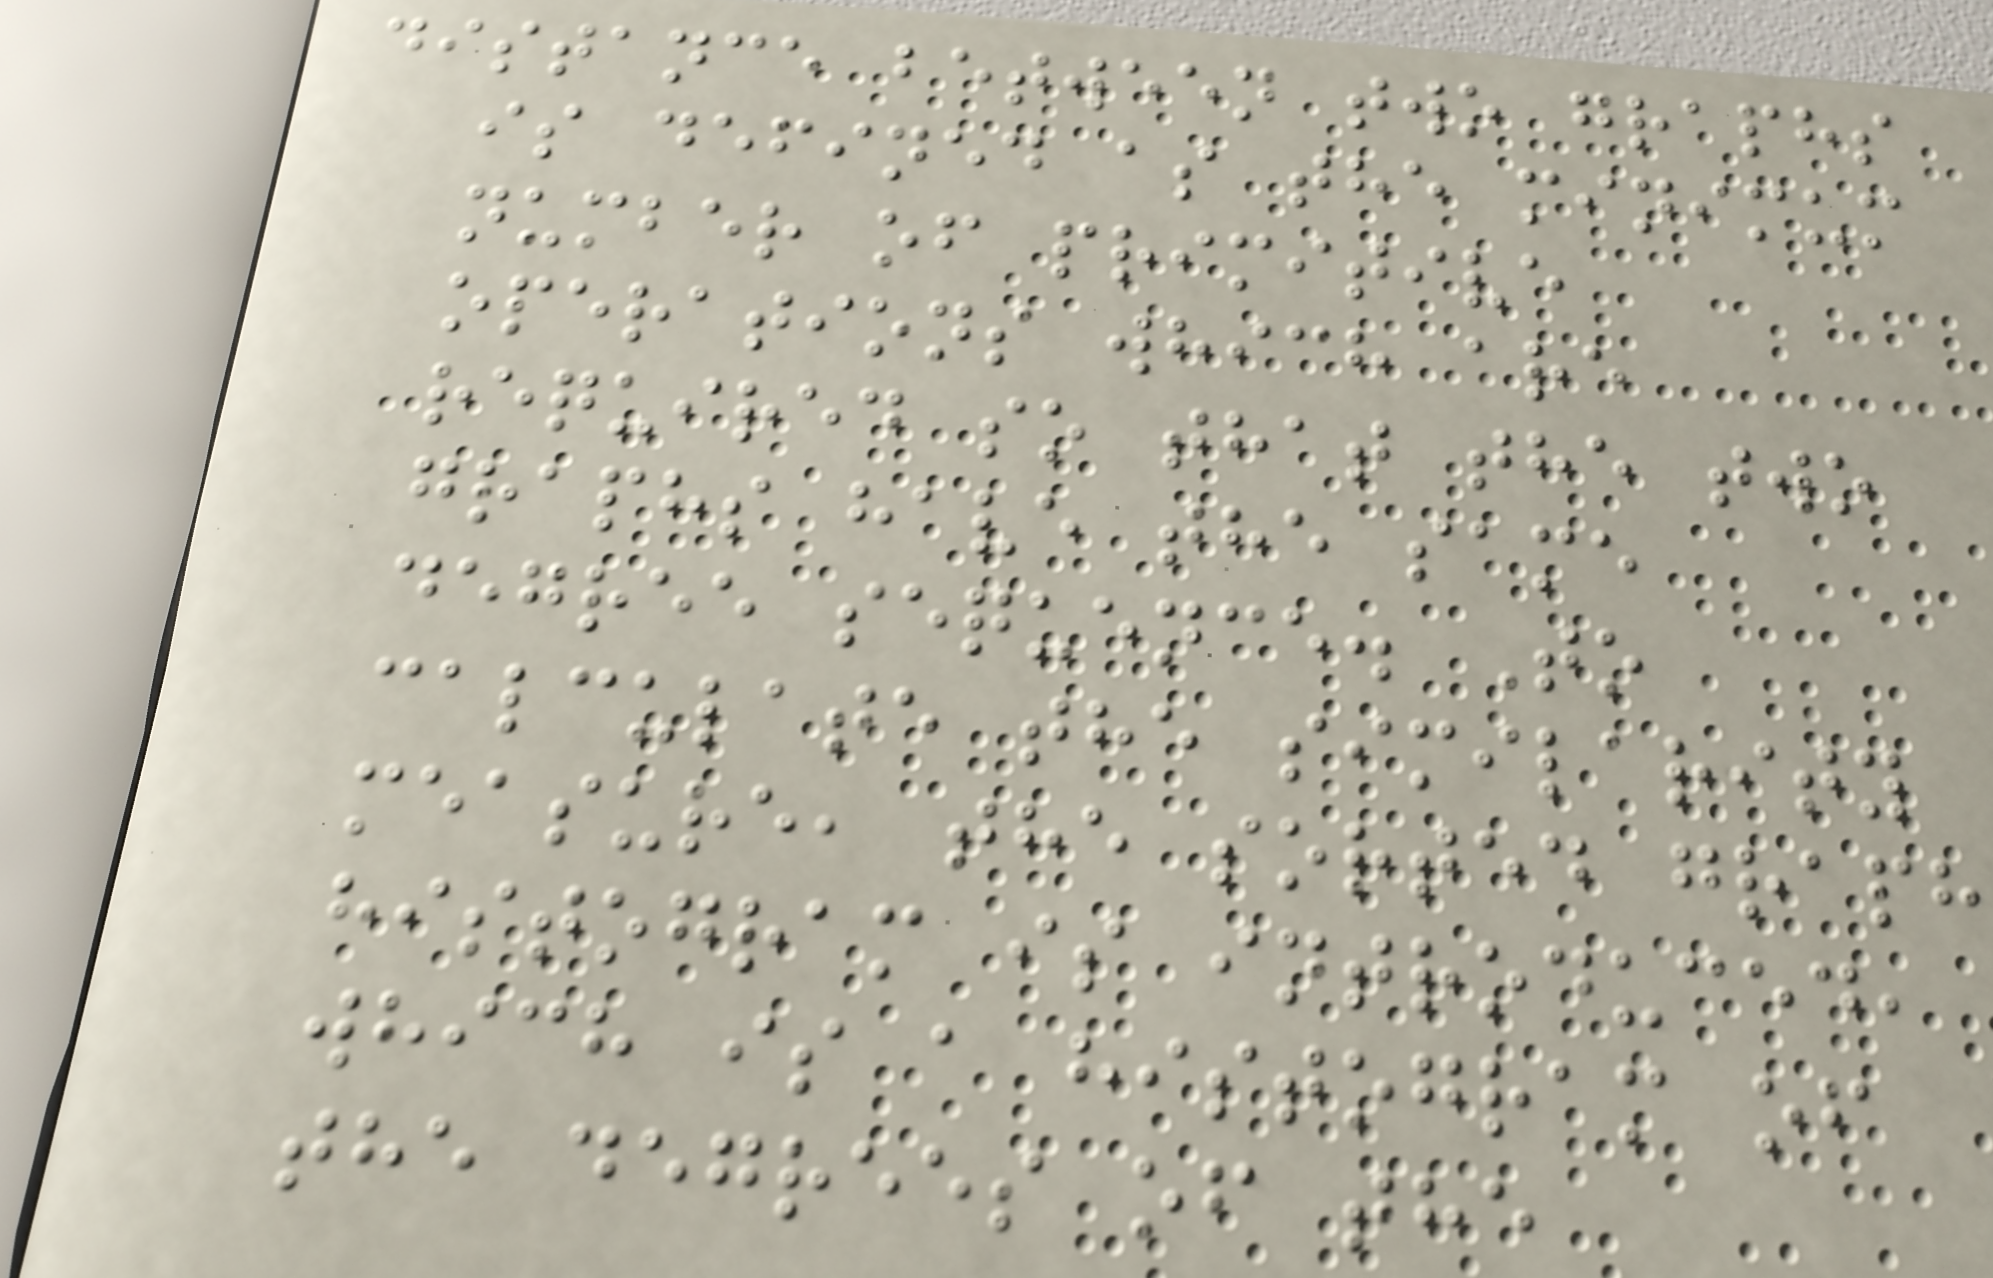distance between two graphs
is defined as the minimum
number of primitive
operations which are
required so that the two
graphs have the same
degree sequence. To
calculate the similarity
measure, the sorted graph
histogram is introduced,
which is a histogram of
the degrees of the
